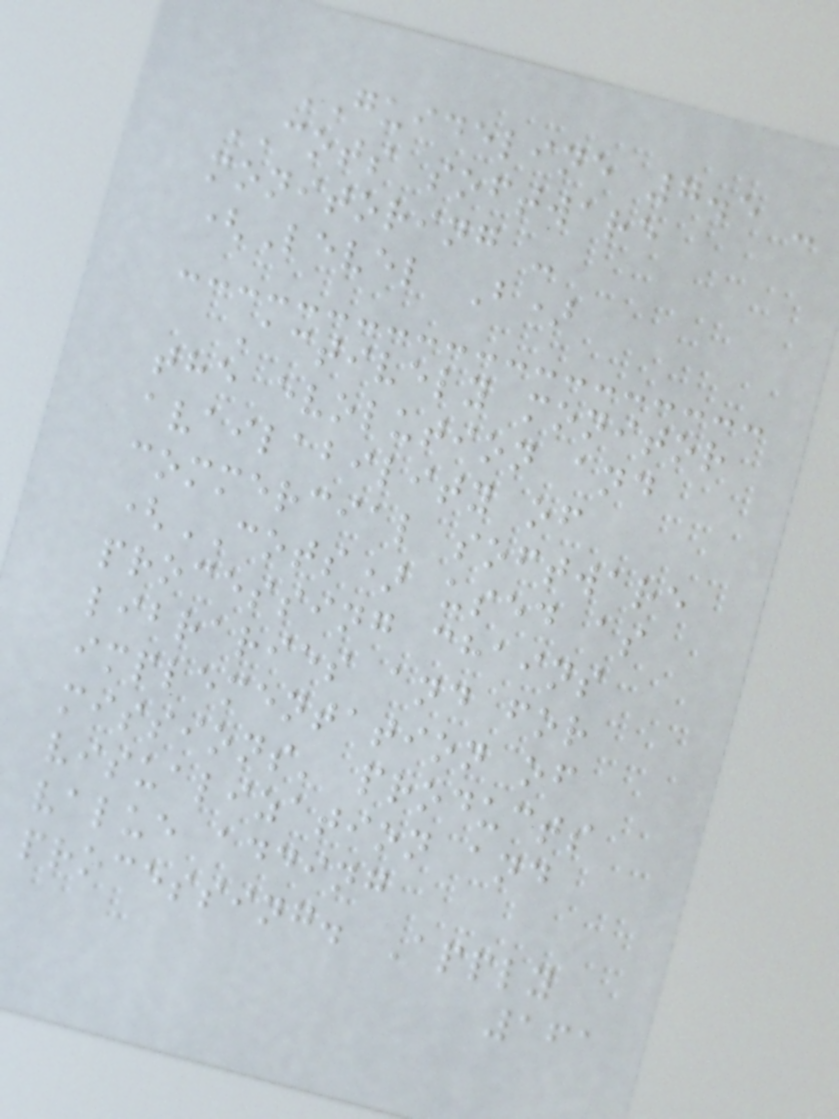GUIDELINE 7.5 -
COTS software
monitoring -
(Level B)
Actively monitor
the evolution and
availability of
commercial software
(COTS) used as
processing chains
libraries and for
implementation of
missions' products
visualization and
value adding
processing. Apply
161
